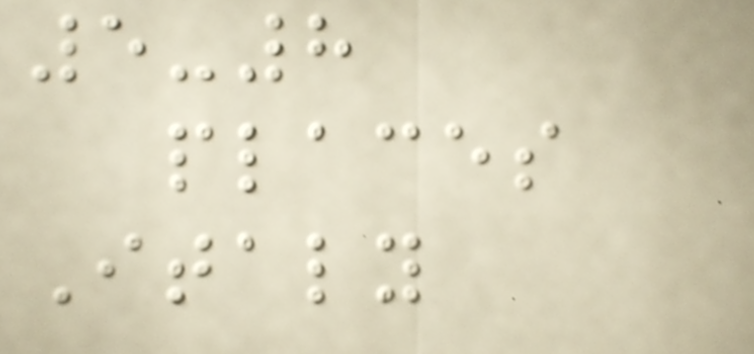5-8
places
Italy
